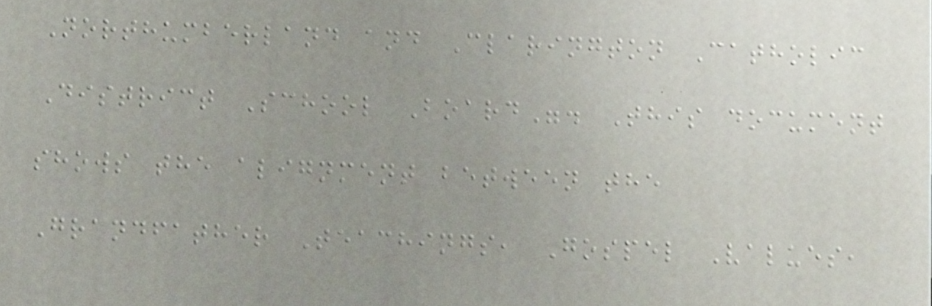Northumberland and Clarington Catholic
District School Board". This document
shows the alignment between the
Grandfather Teachings, Gospel Values,
